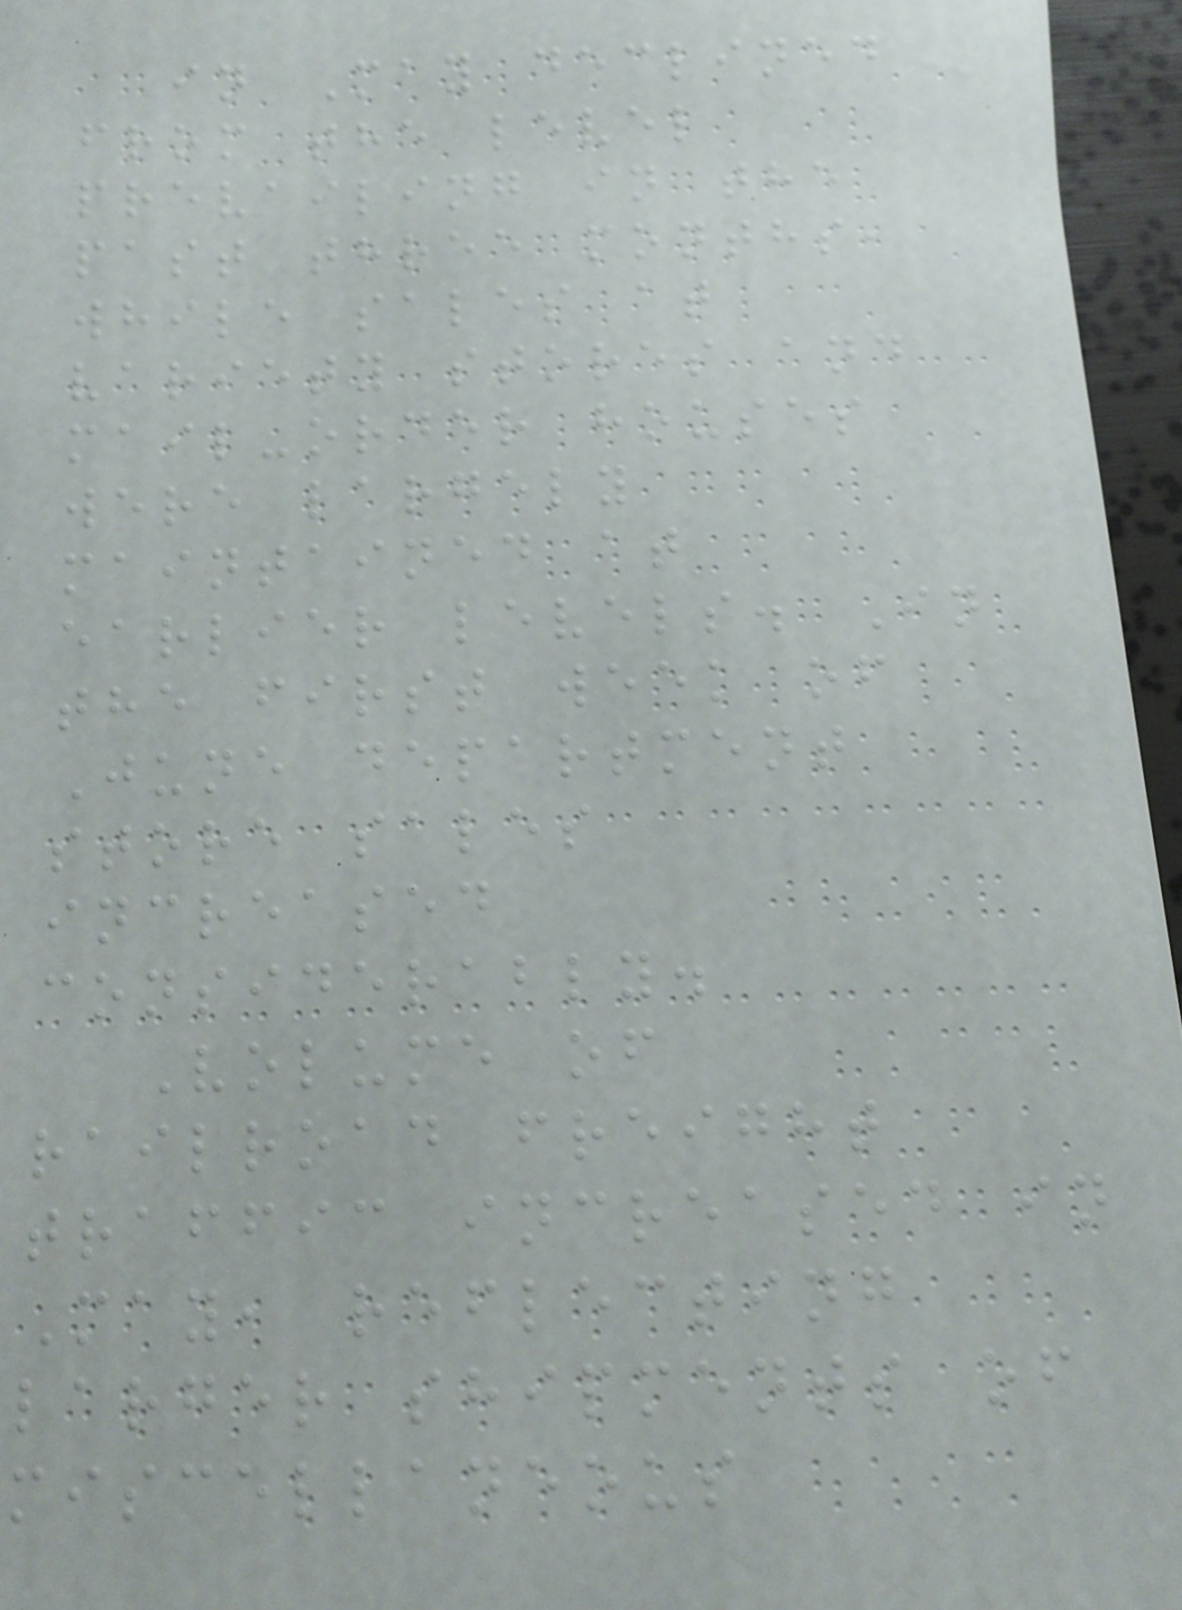in May declined
from the level
prevailing in the
past three months,
while sales at
variety stores and
mail-order houses
were largely
maintained at
earlier levels. In
the first week of
June department
store sales
increased
considerably.
Volume of
railroad freight
traffic increased in
May, reflecting
larger shipments of
miscellaneous
